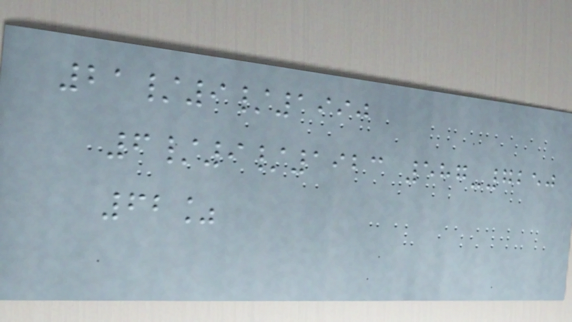21/9/1990
6/9/1923 587-7250
62%
